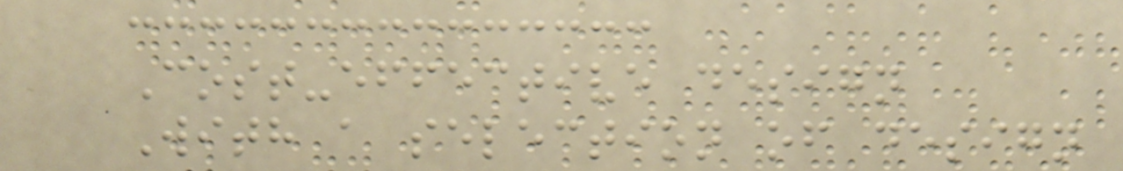Cost-effective design
With a selection of design
